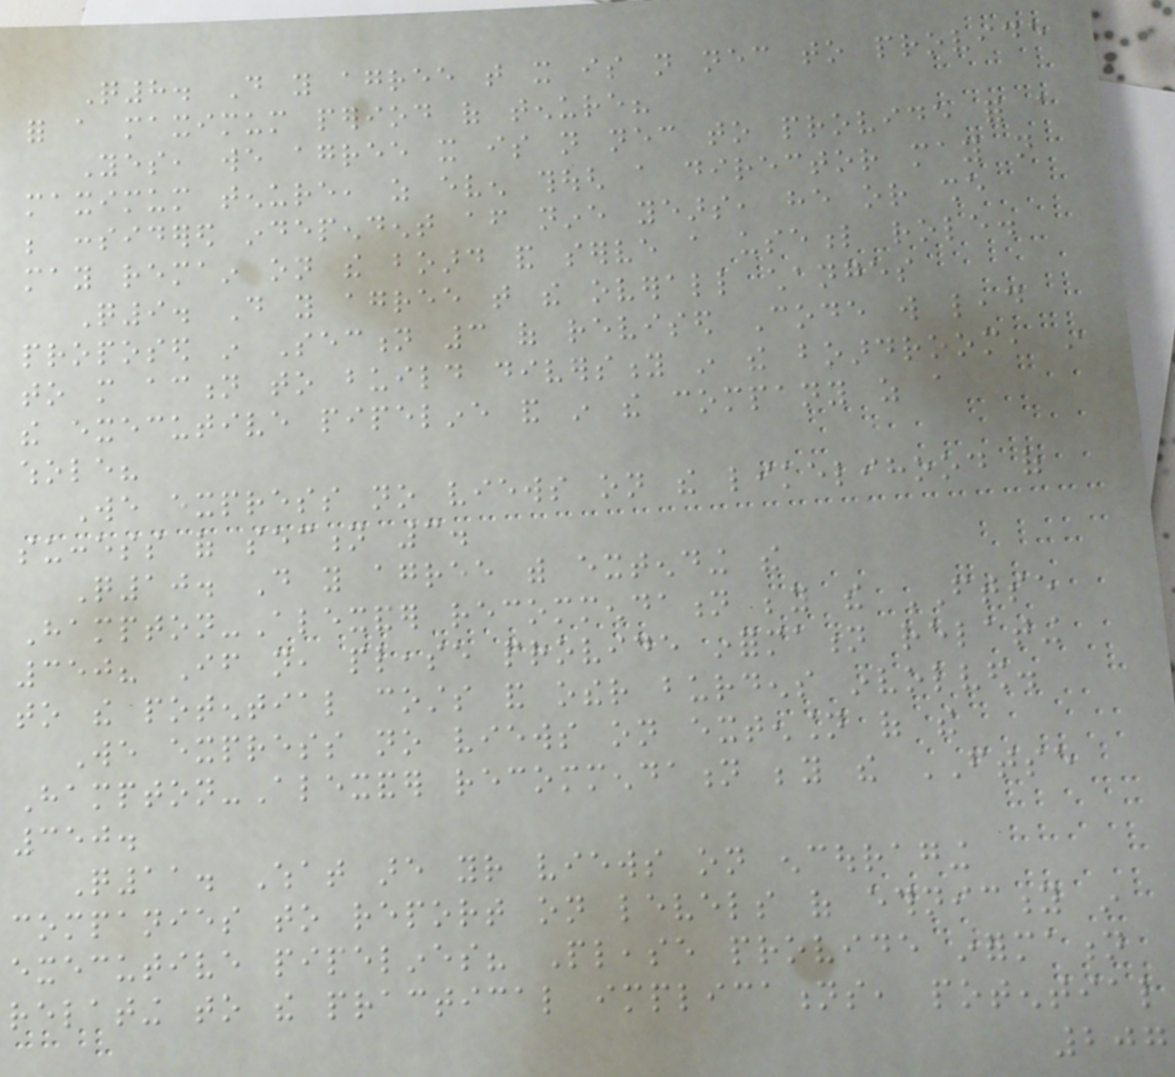Q8. Do you agree that it is not necessary to provide
for a maximum period of tenure?
Yes, we agree it is not necessary to provide for a
maximum tenure, as even though a director may not
be considered independent after nine years, he or she
may remain on the board and serve a useful role.
Q9. Do you agree that the overall changes
proposed in Section 3 of revised Code will lead
to more action to build diversity in the boardroom, in
the executive pipeline and in the company as a
whole?
We express no views on the likelihood of
success of section 3.
Q10. Do you agree with extending the
Hampton-Alexander recommendation beyond the FTSE
350? If not, please provide information relating
to the potential costs and other burdens involved.
We express no views on extension of the
Hampton-Alexander recommendation beyond the FTSE
350.
Q11. What are your views on encouraging
companies to report on levels of ethnicity in
executive pipelines? Please provide information
relating to the practical implications, potential
207
